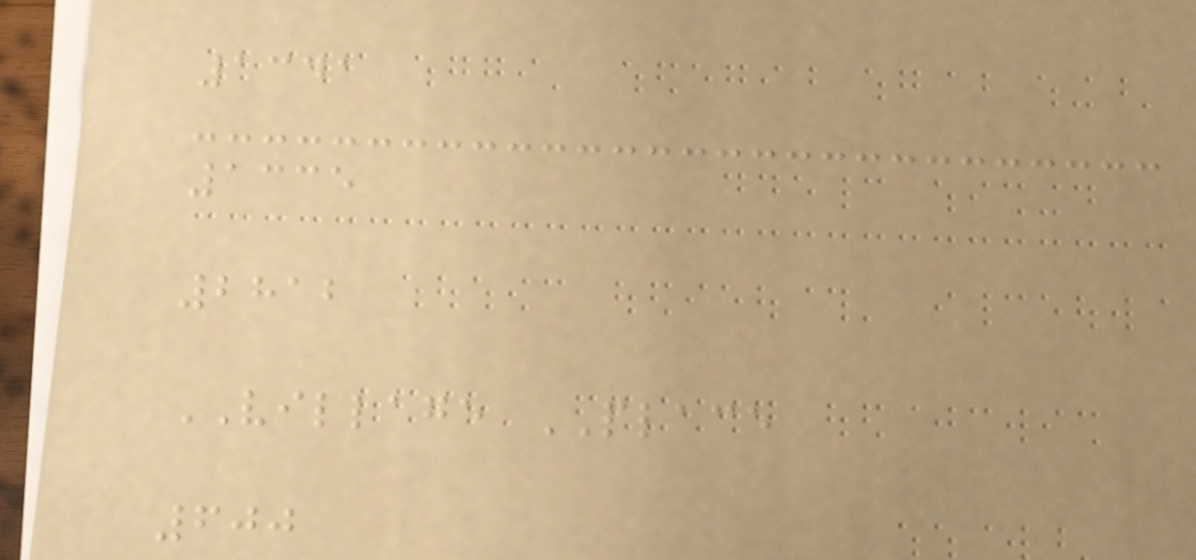1341
1335
2812
VILLAGE PLACE
600
